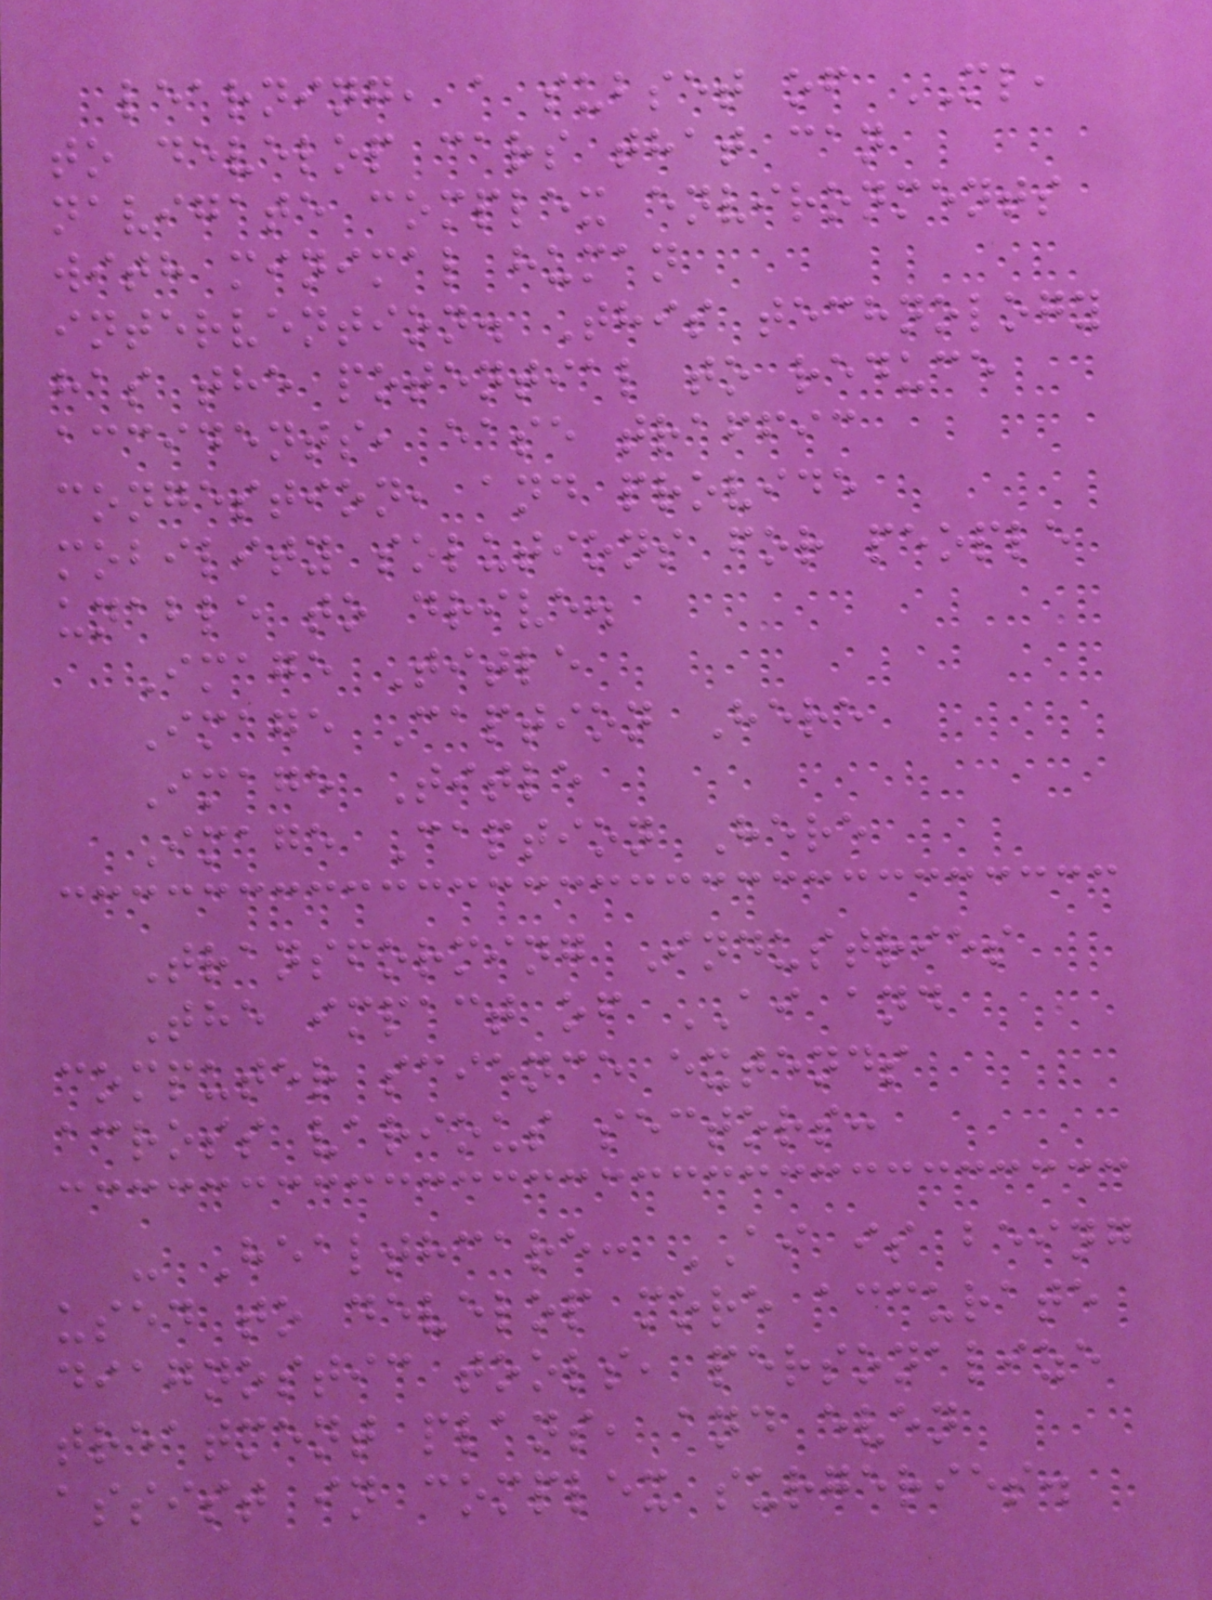learning, a subset of ML,
to develop cars that can
navigate complex environments
with minimal human
intervention. This technology
has the potential to reduce
accidents, ease traffic
congestion, and provide
mobility solutions for people
unable to drive.
Image Title
Image Caption Here
Image Title
Image Caption Here
Transforming Industries
The impact of AI and
computer science extends
across various sectors:
- Healthcare: AI is being
used to develop more accurate
diagnostic tools, personalize
treatment plans, and even
assist in complex surgeries.
